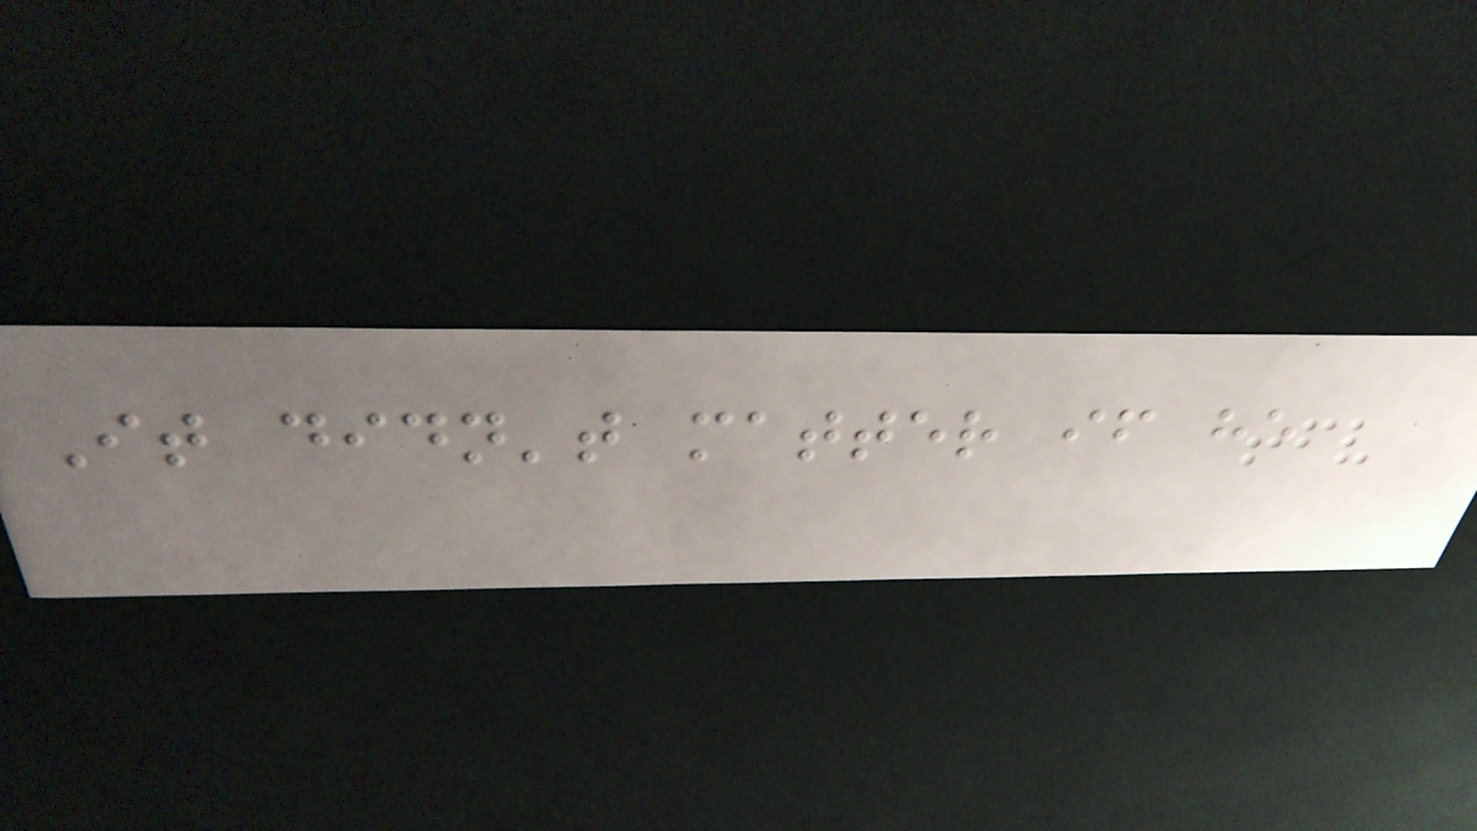It didn't matter if he
